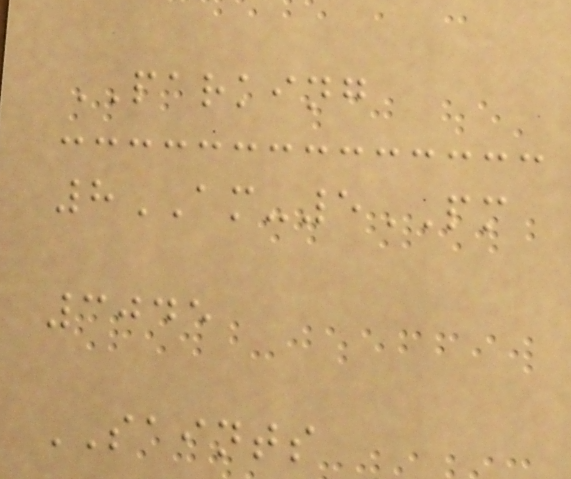PARKING
8AM-5PM
3045
SAINTS
